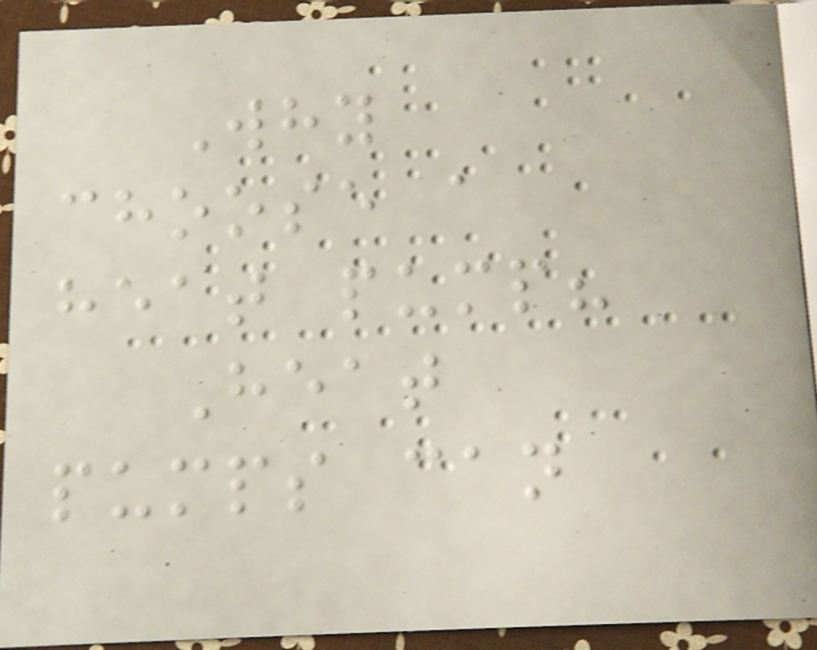Why
choose a
heat pump?
Heat
pumps can
